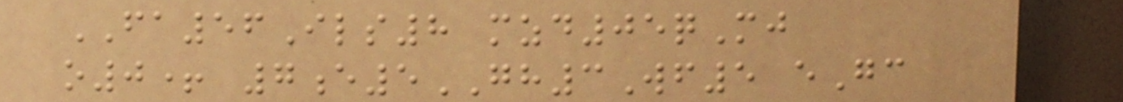FA56Ils8 mzd05qMj
o0+ 7e5GH3Wf5 eGc
